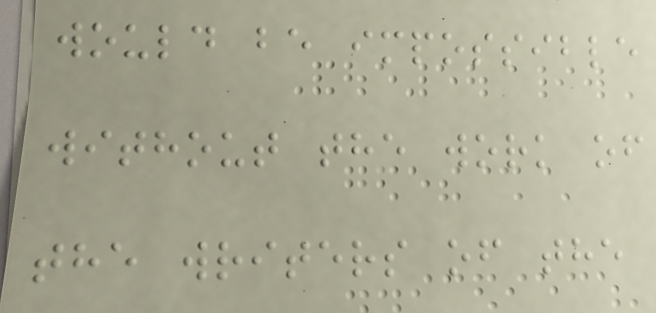would be impossible
without the work of
the writers of the
